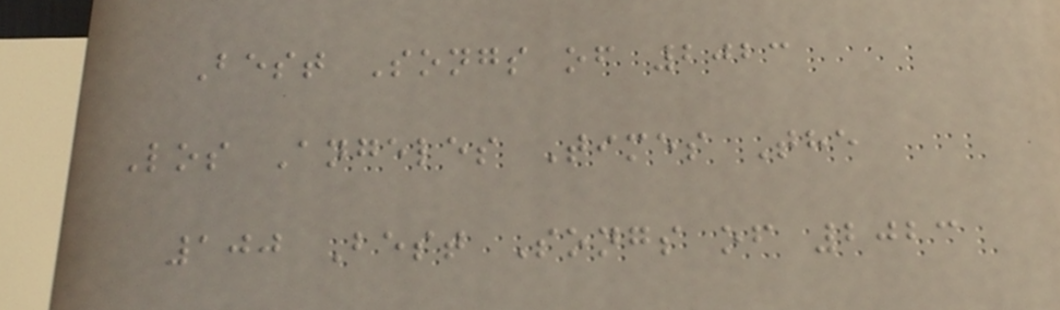Best Songs of 2023
Los Angeles Times The
100 Best Songs of 2023
